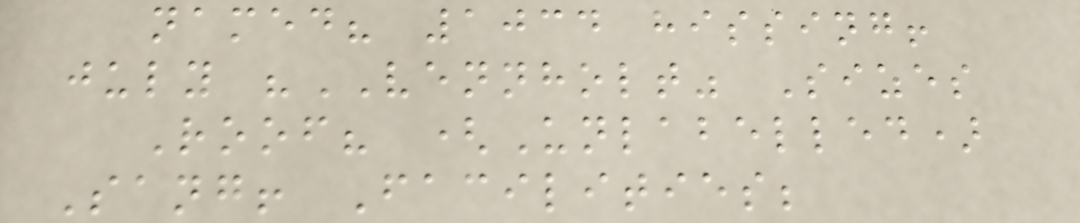named? 1034 hissing!
july "VENNHOLT" Sizes
Roof? (Unlabelled)
Sang! Facilities;
